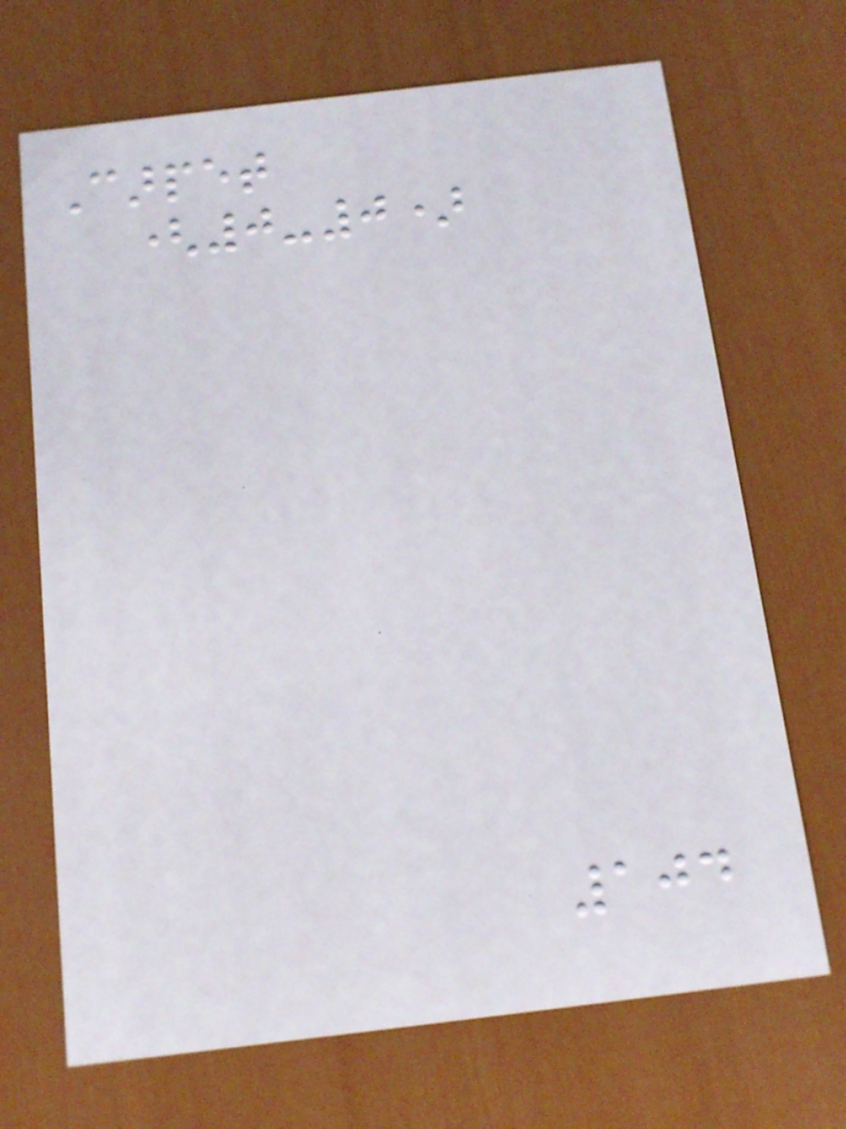Carpet
(0-0)
104
